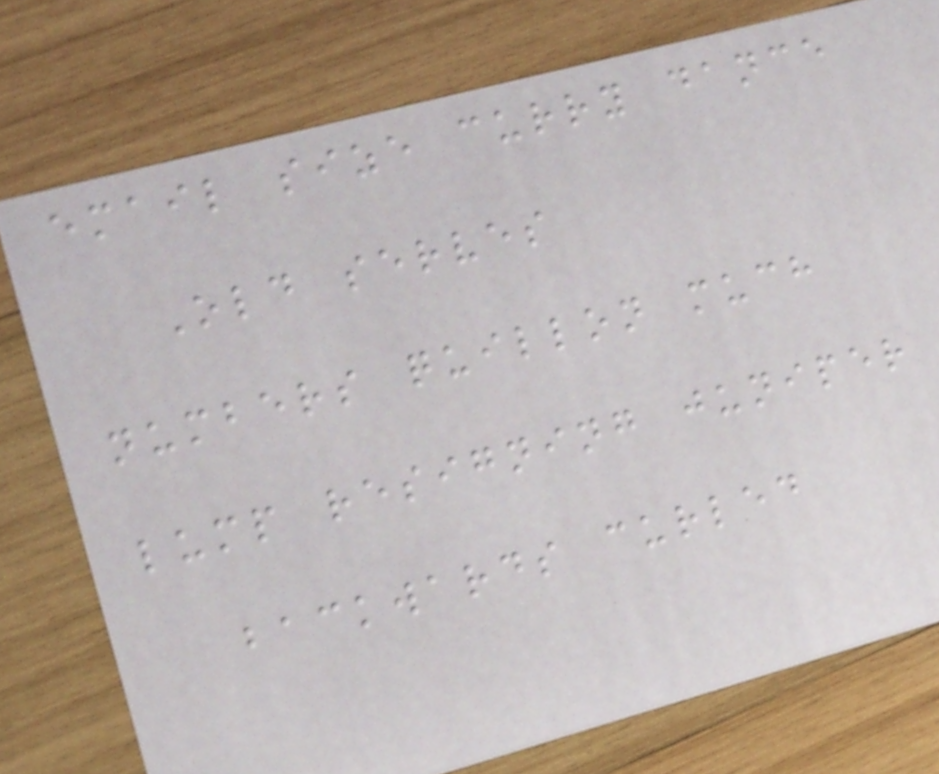email size curry dance
Old serves
numbers quillon much
lump resigning juniper
backwards curled
